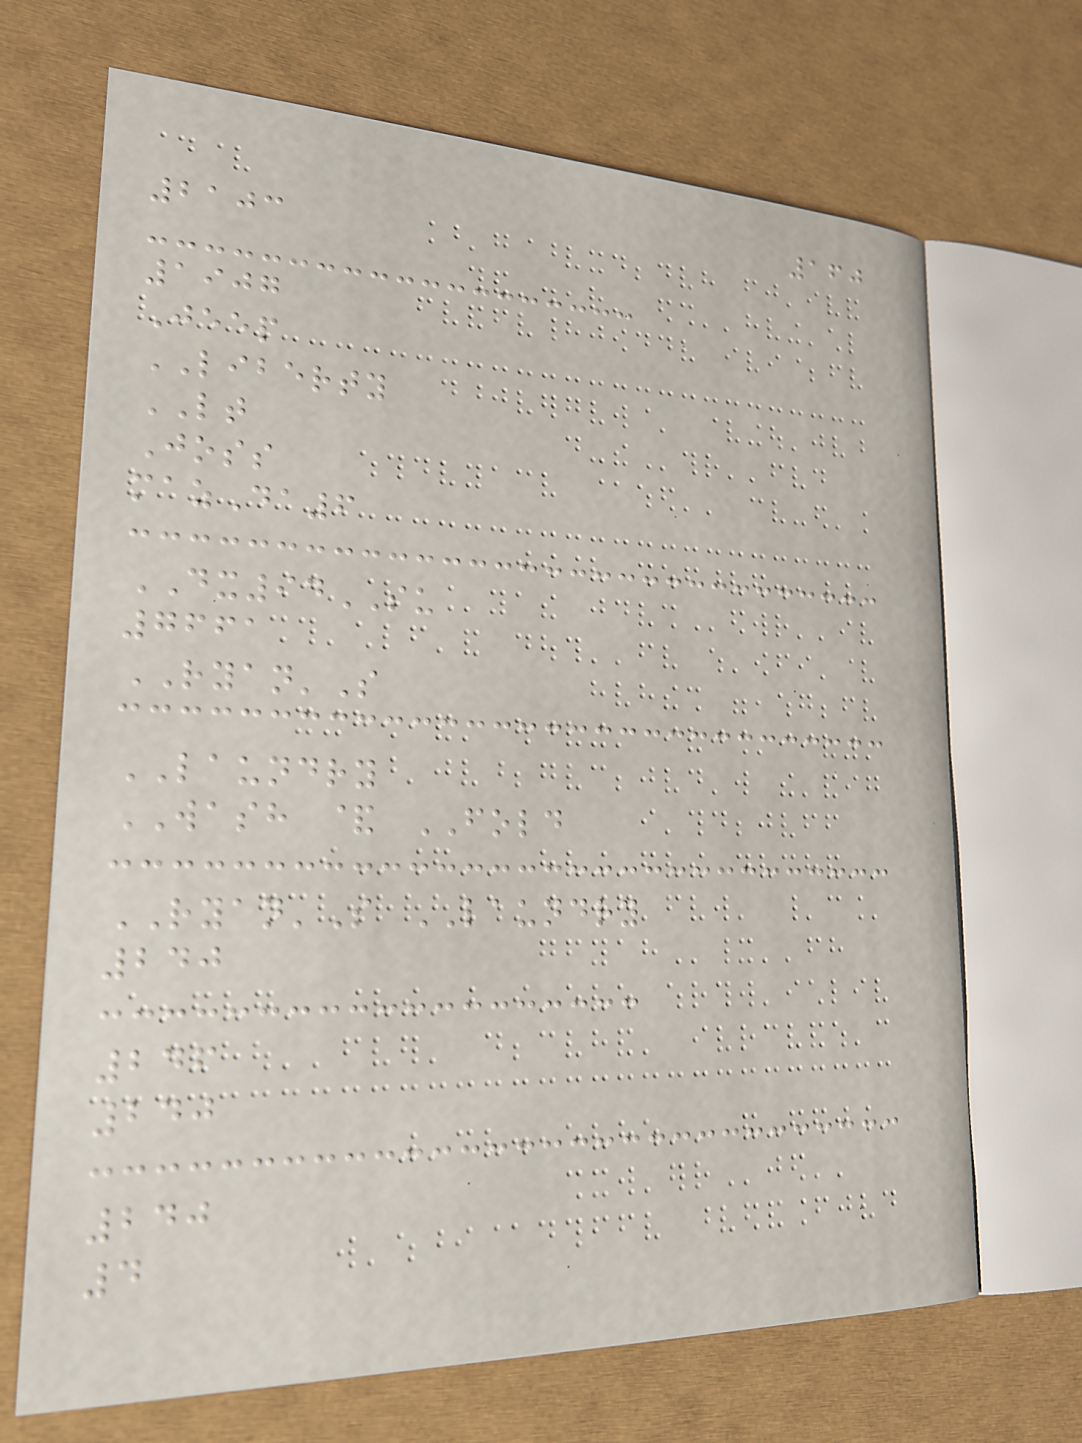160
2103
1907
Jeep
LIBERTY
LT
Joss
mazDa6
DX94SU
7661
RYAN'S
LAUNDRY
WASH & FOLD
RYAN'S LAUNDRY
240
246
240
240
4
